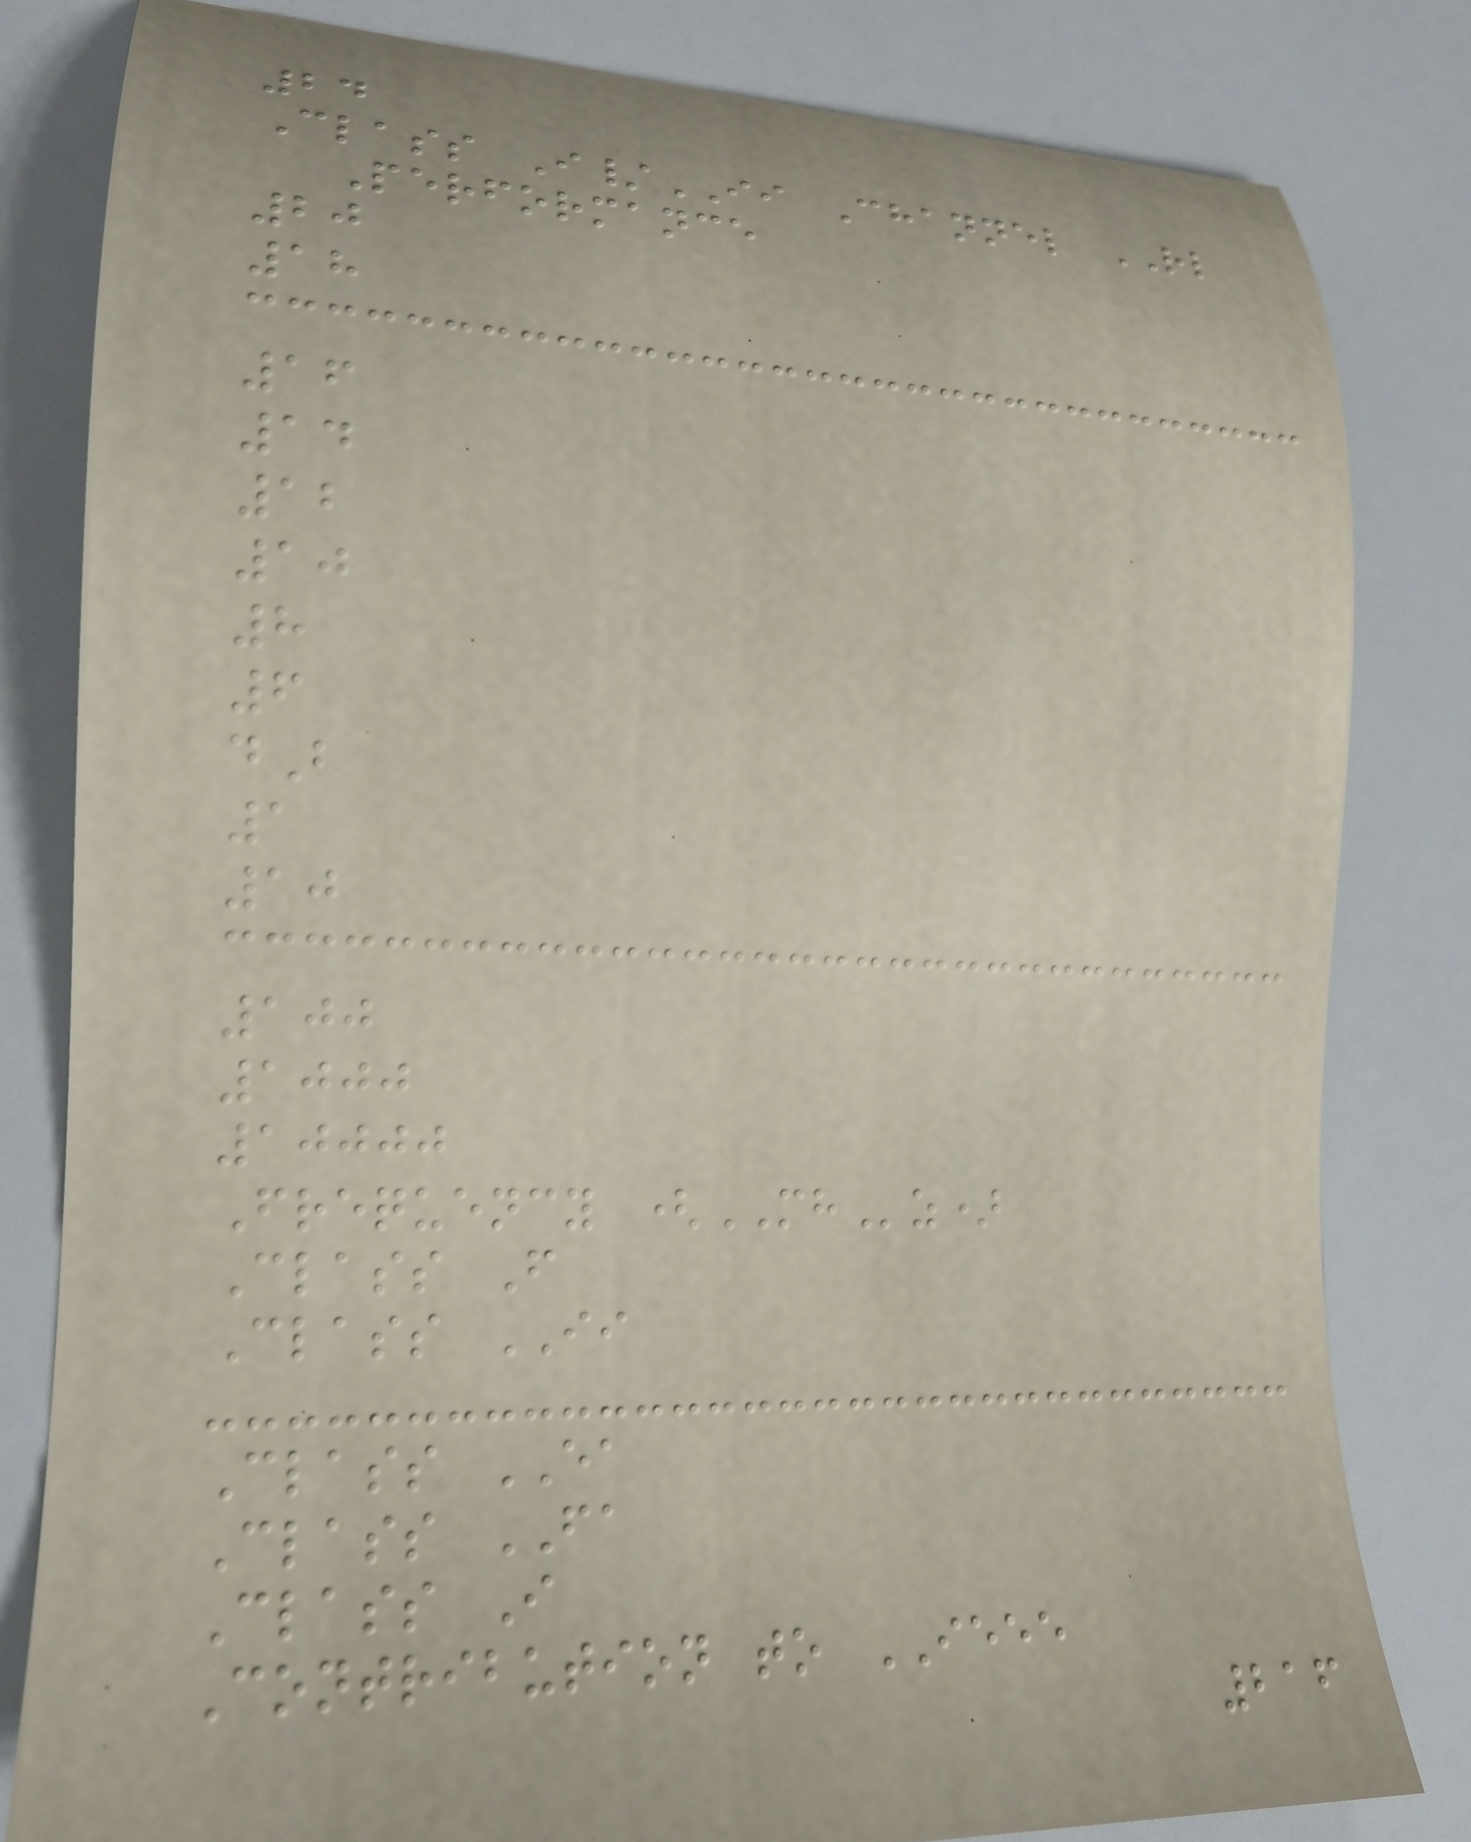24
Class I/II Channel RL
Performance
20
18
16
14
12
10
8
6
dB
1
10
100
1000
10000
Frequency (MHz)
Class F
Class II
Class EA
Class FA
Class I
Contribution to IEEE
216
